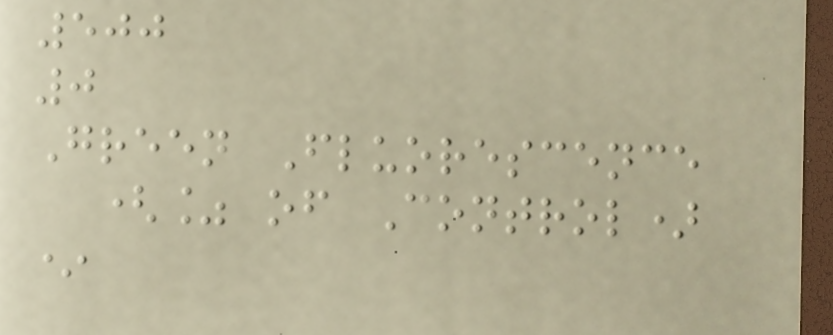500
0
Green Fluorescence
(% of Control)
*
